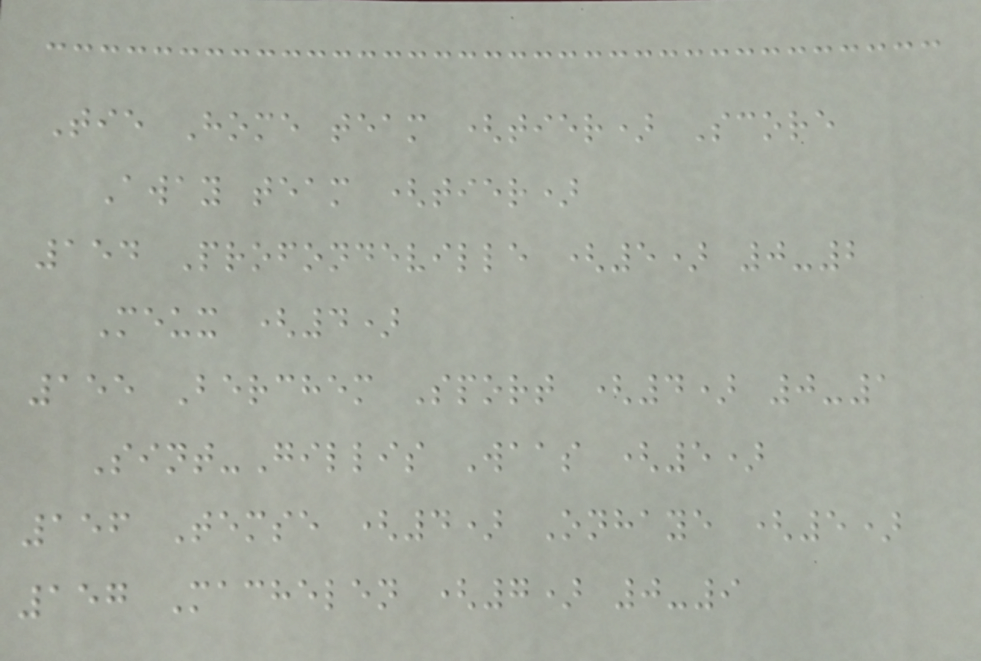Tie Home team (tier) Score
Away team (tier)
154 Profondeville (5) 0-2
Meux (4)
155 Berchem Sport (4) 0-1
Sint-Gillis Waas (5)
156 Temse (4) Onhaye (5)
157 Machelen (7) 0-9
